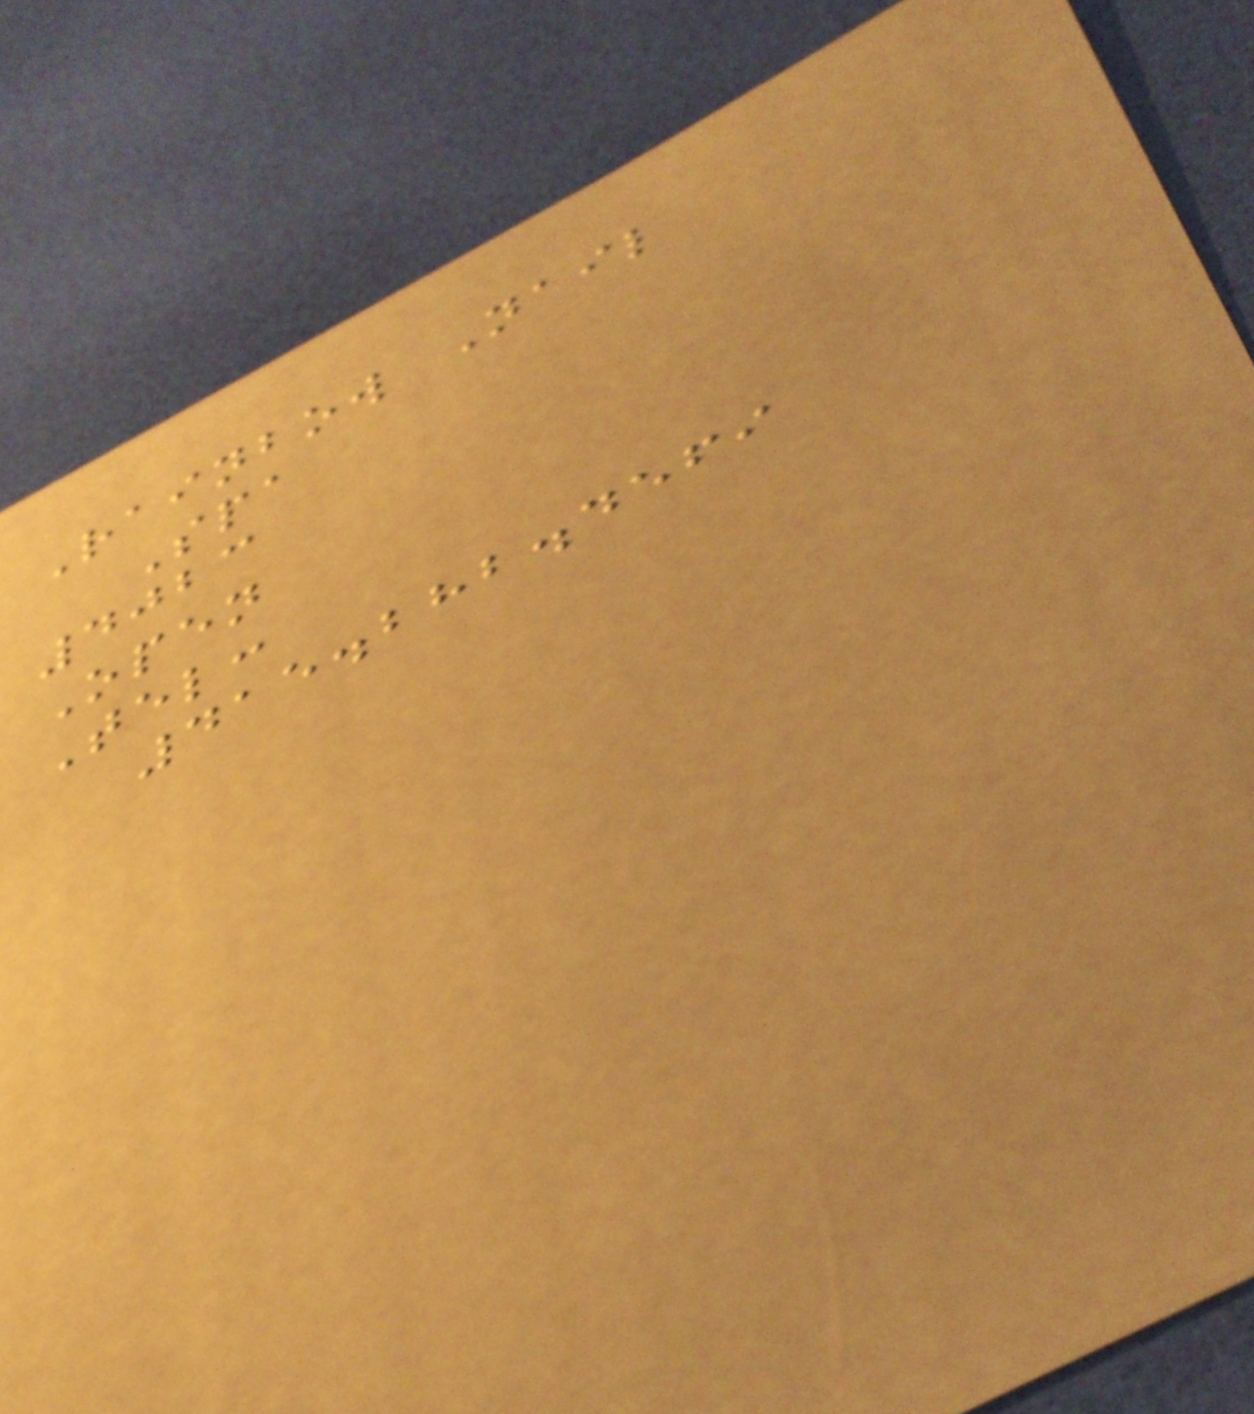Rainbow Nail
Spa
4023
Open
Tel:
415.282.4569
